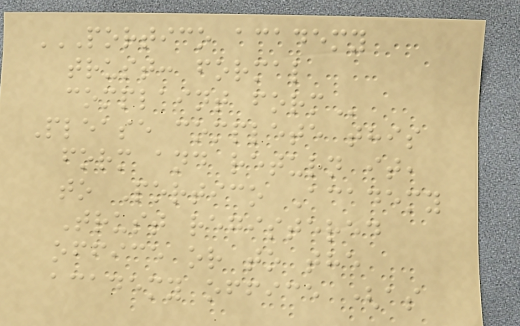PORTICO ACADEMY
TRUST: FORMAL
COMPLAINT FORM
Please complete this
form and return it,
to Portico Academy
Trust registered
office or to the
academy office (as
